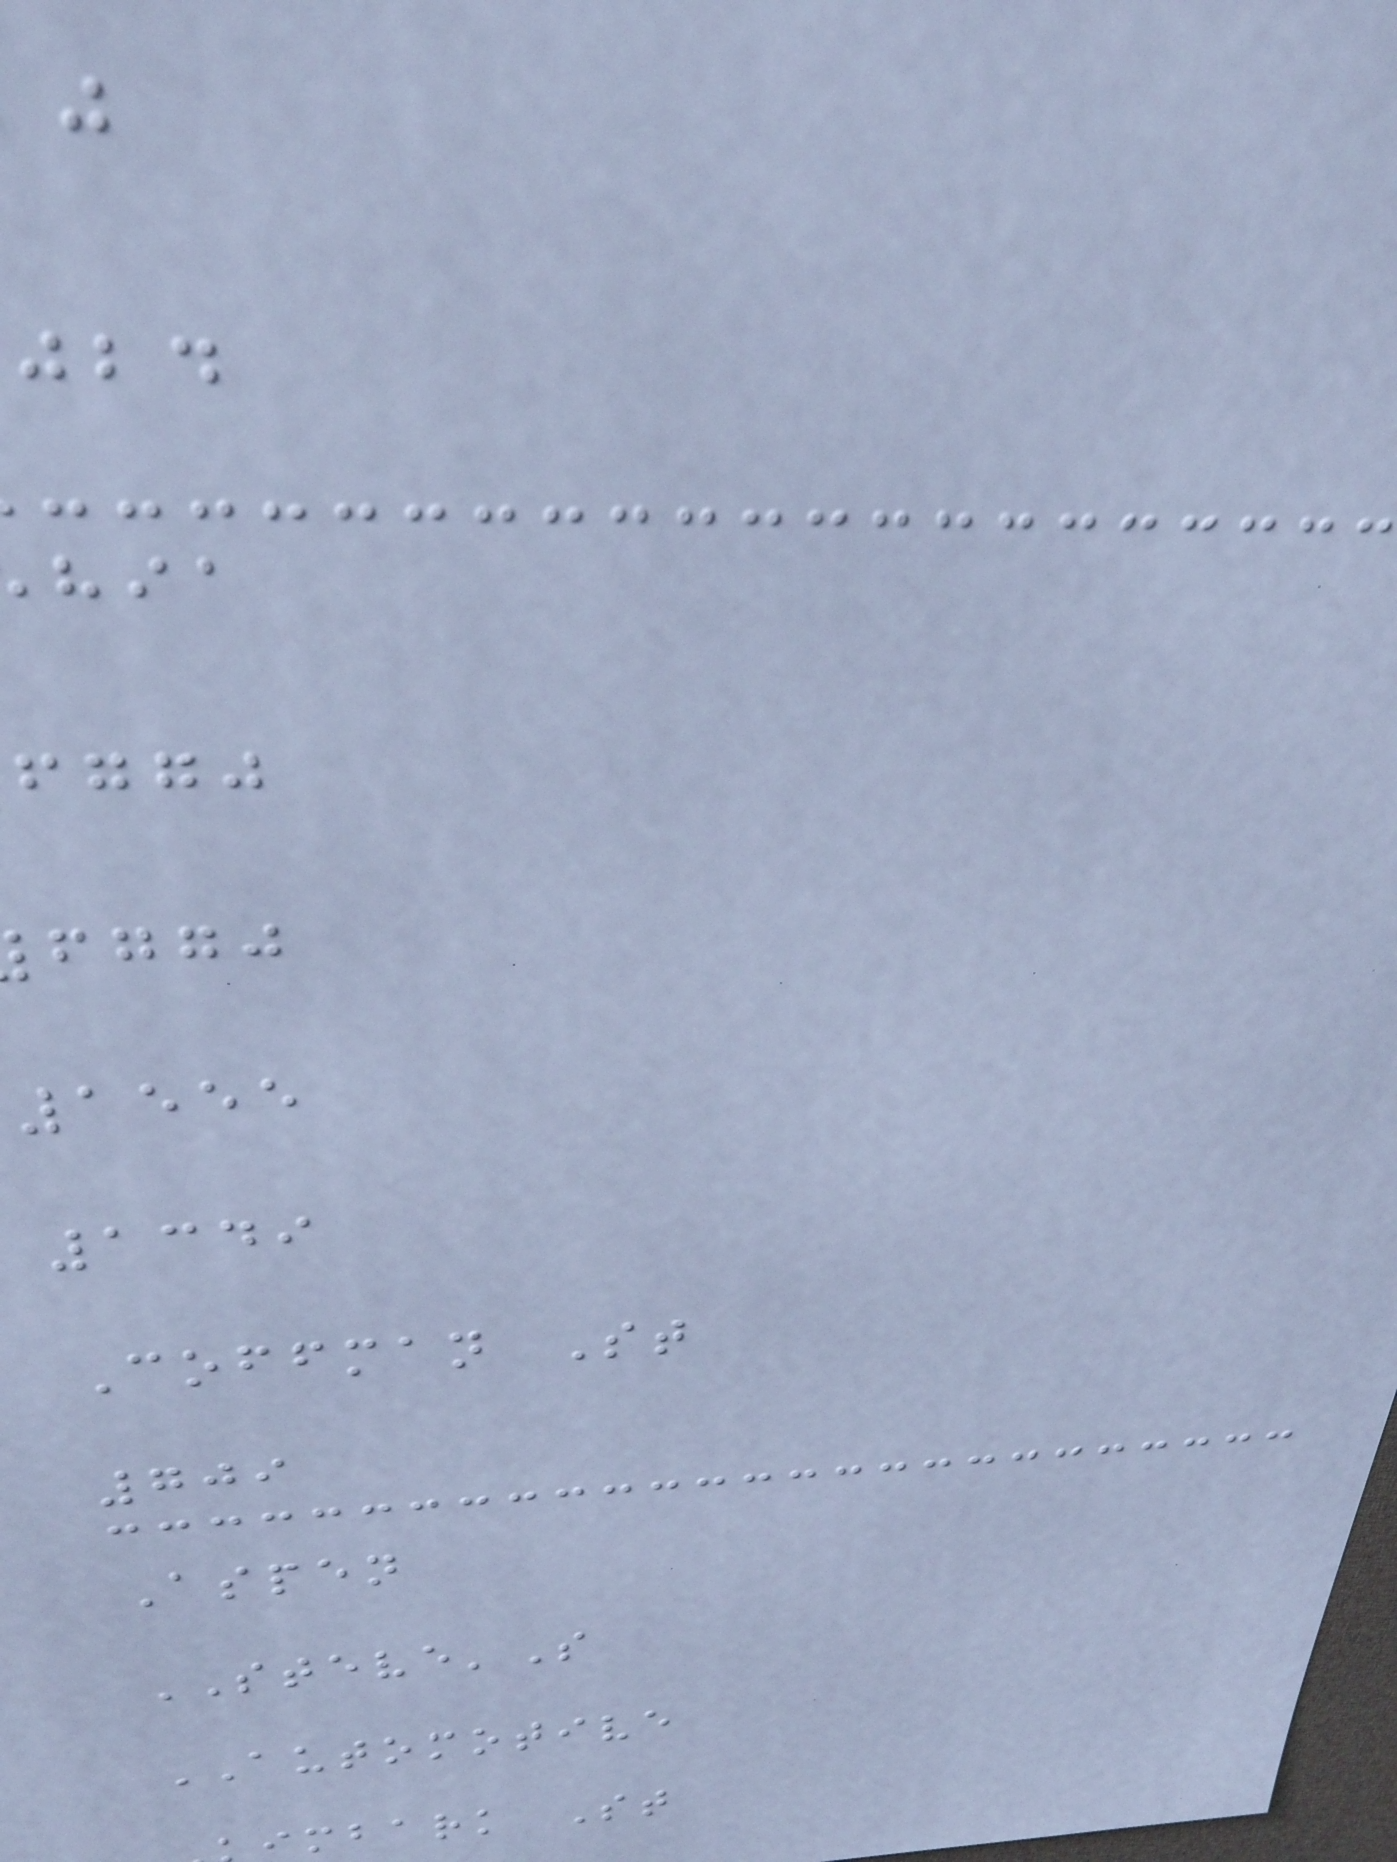fggj
fggj
1555
1349
Coffman St
709
Aspen
STEVE'S
AUTOMOTIVE
imbark St
